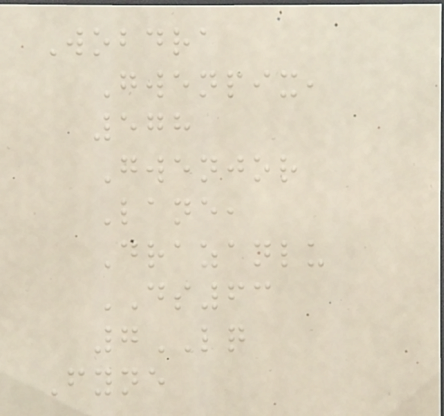Wobdra
Gwenpix,
578
Gwenjor
Lane,
Drazanlu
DS63
7LQ
Fyne
